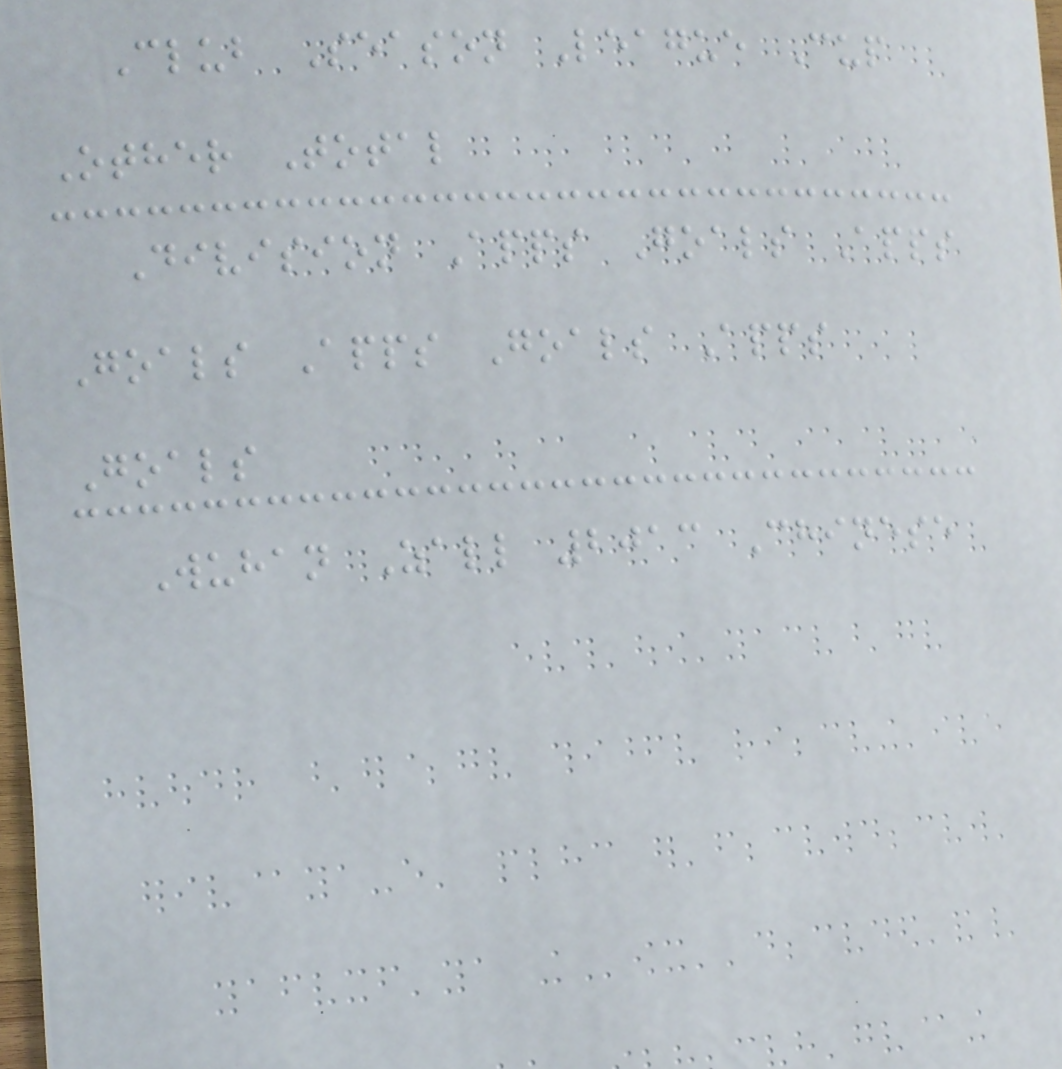Club Season League Cup
Other Total
Division Apps Goals Apps
Goals Apps Goals Apps
Goals
Wuhan Zall 2013 Chinese
